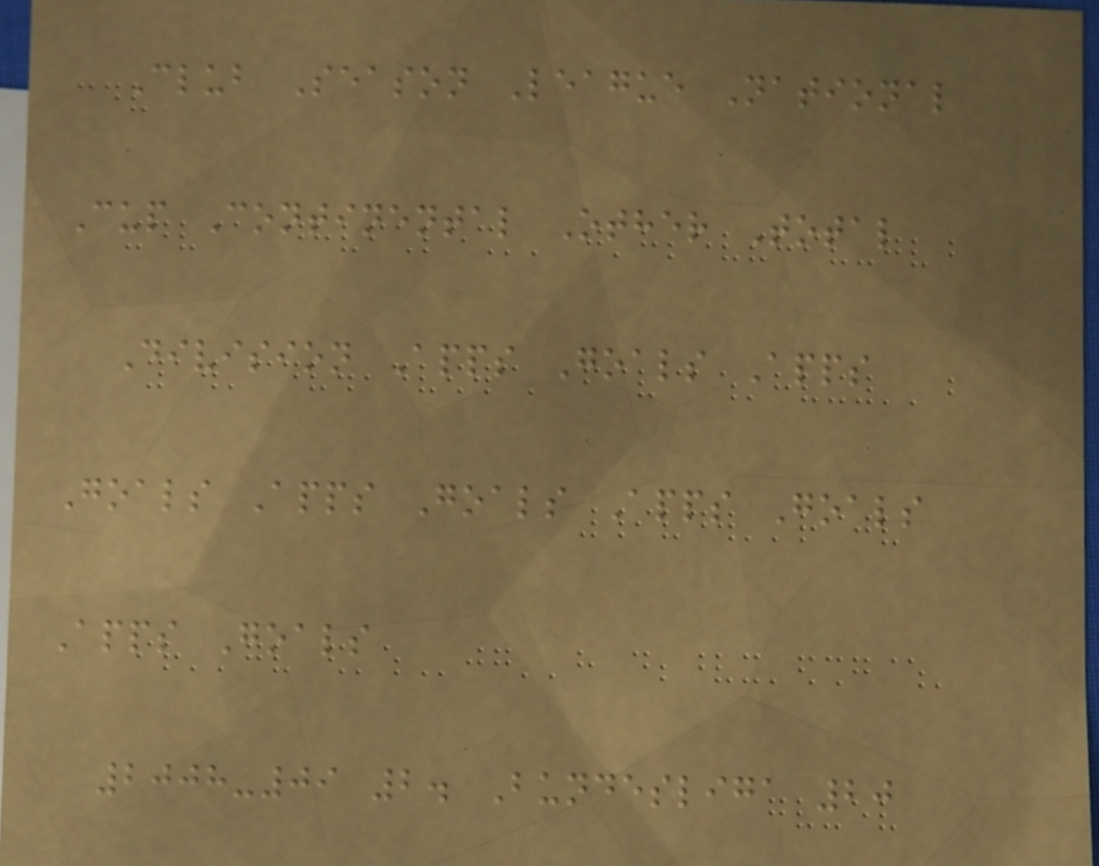Club Season League National
Cup Continental Other Total
Division Apps Goals Apps
Goals Apps Goals Apps Goals
Apps Goals
2008-09 2. Bundesliga 20
